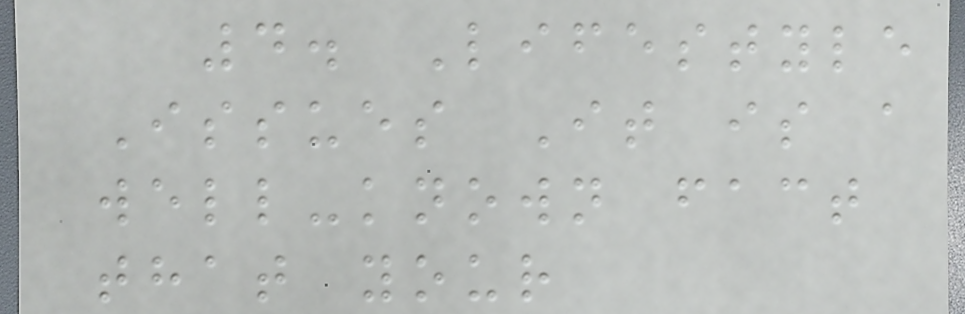4. Lifestyle
Issues It is a
well-known fact
that your
